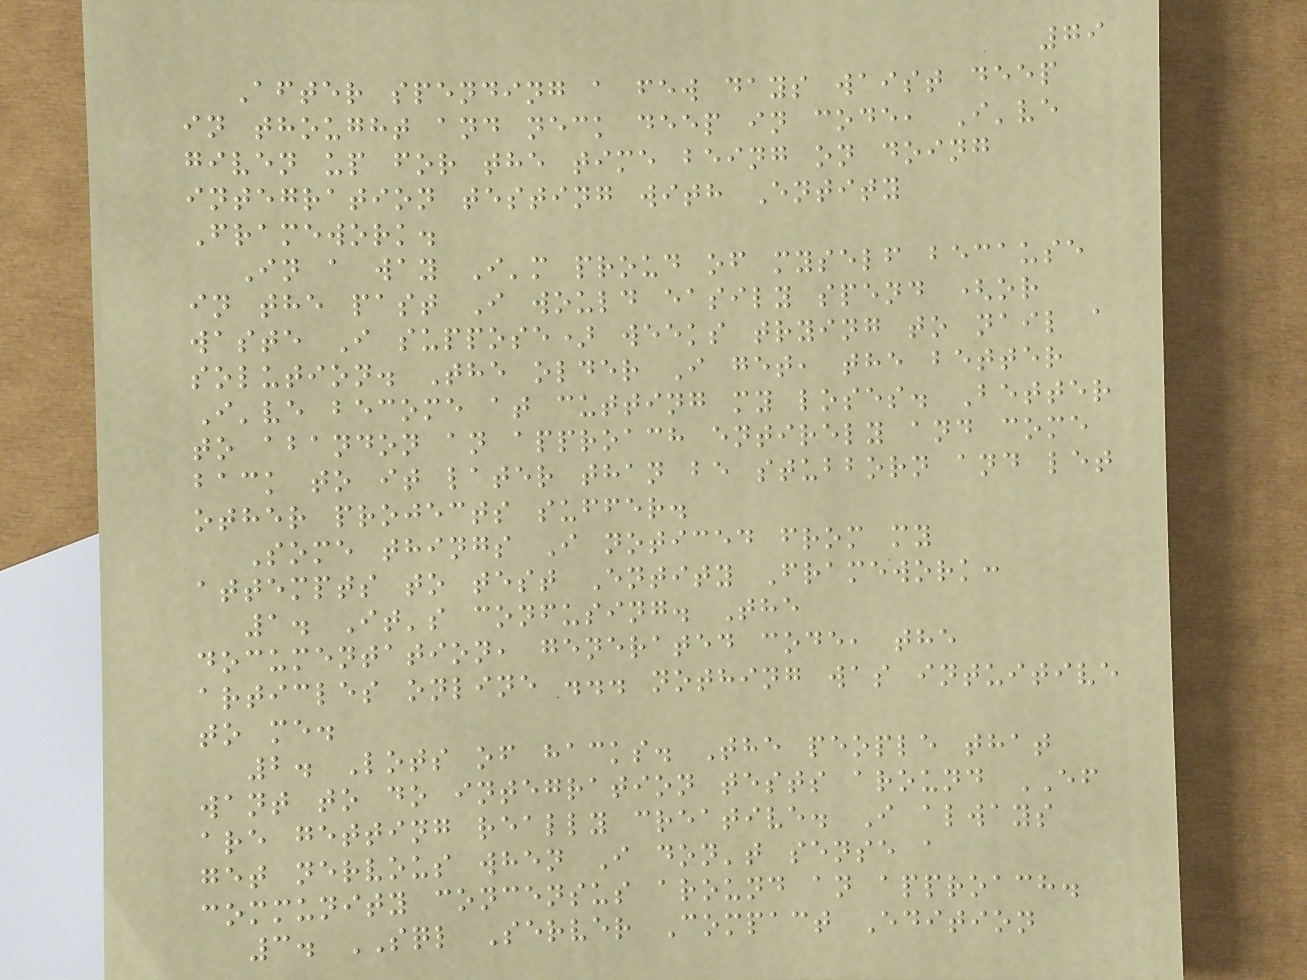79
After spending a few days waist deep
in thought and neck deep in code, I've
given up for the time being on doing
integration testing with Entity
Framework.
In a way I'm proud of myself because
in the past I would easily spend (or
waste I suppose) weeks trying to nail a
solution. The older I get, the better
I've become at cutting my loses. Better
to abandon an approach entirely and come
back to it later than be stubborn and let
other projects suffer.
Some things I noticed from my
attempts to test Entity Framework:
1. It's confusing. The
documentation, generated code, the
articles online ... nothing was intuitive
to me.
2. Lots of hacks. The people that
want to do integration tests around EF
are getting really creative. I always
get nervous when I don't sense a
community concensus around an approach.
3. SQL Server Compact Edition
